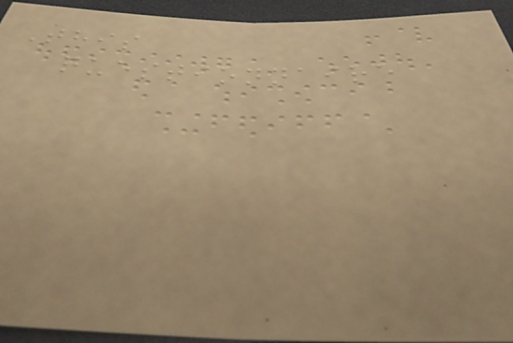This
questionnaire
